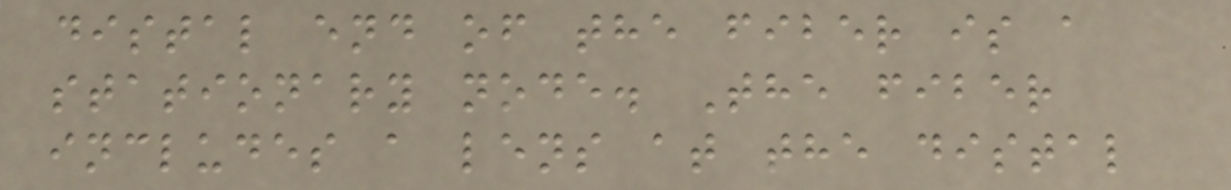distal end of the fiber is a
stationary node. The fiber
includes a lens at the distal
